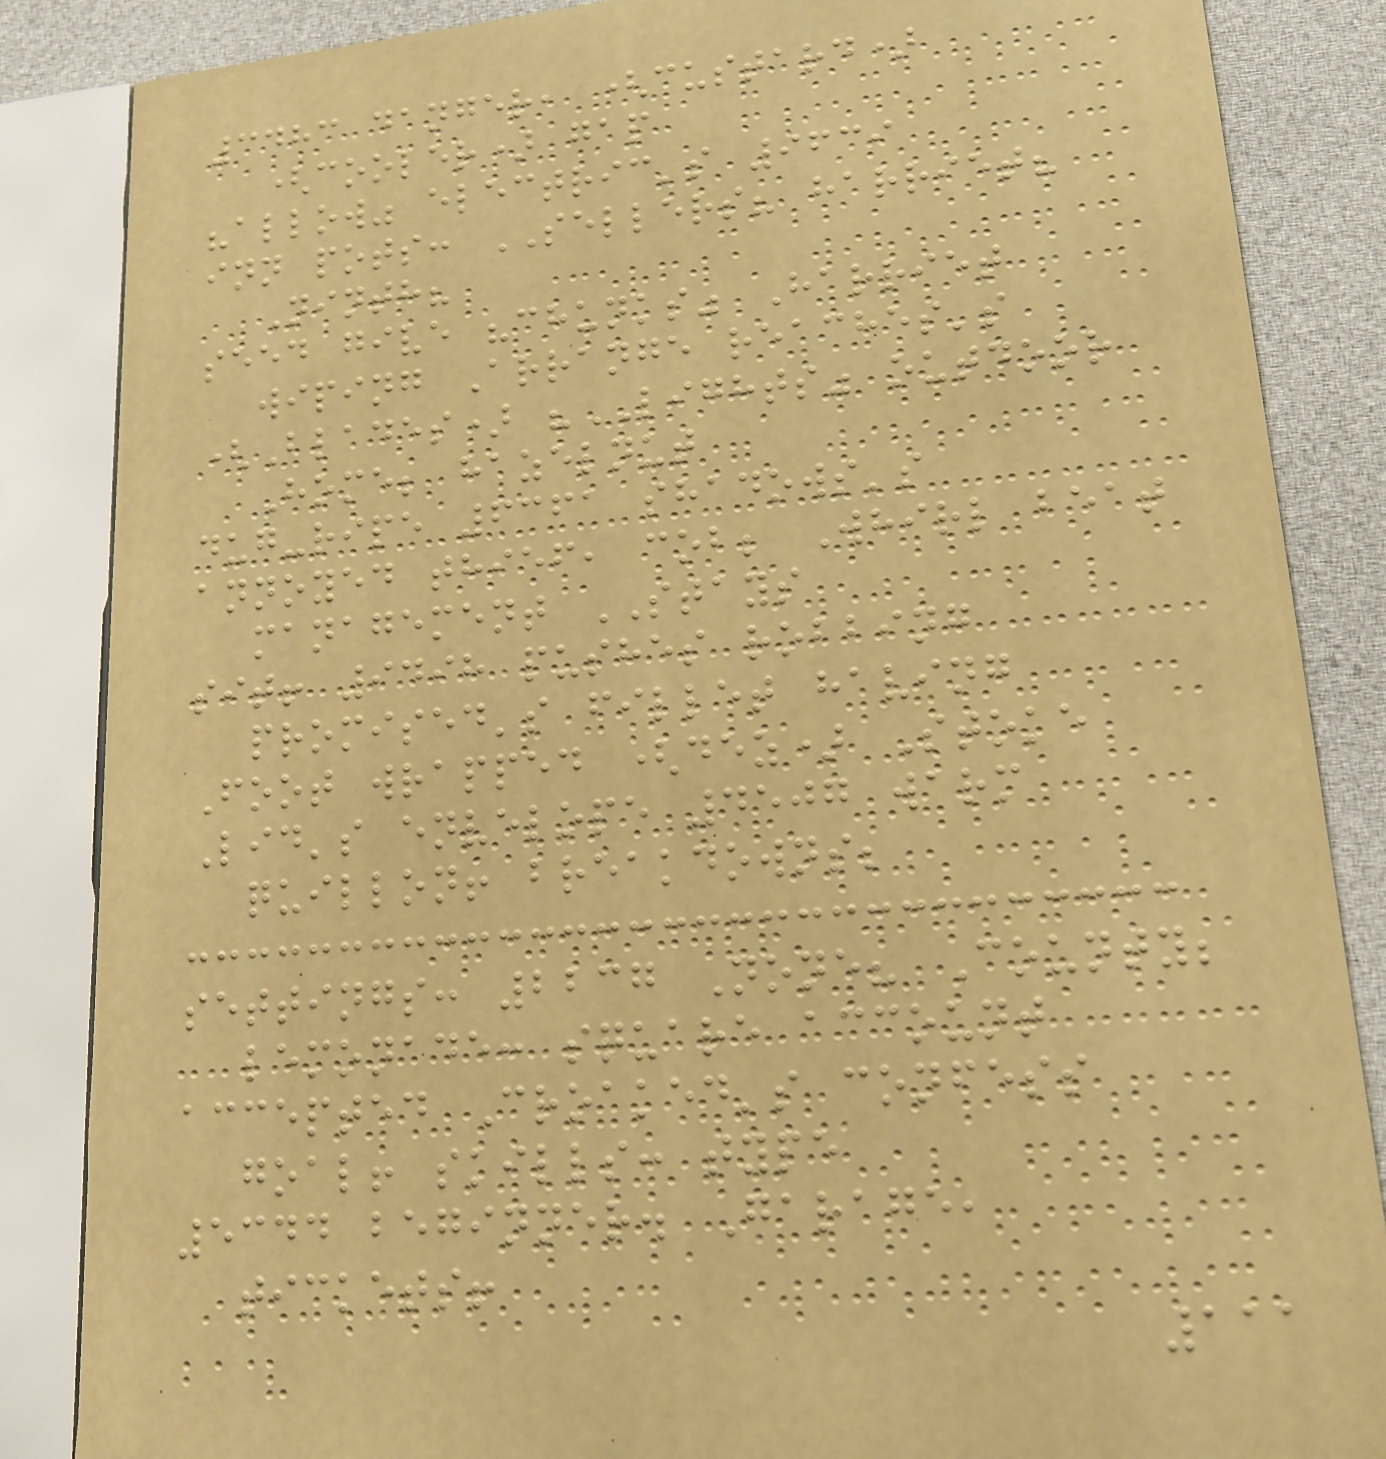3483 danger, (custard)
(cooler) gap
"allow" electric's 9639
inn pots: SELLERS? harriet?
Ninth?
seed give "chunks" Harriet
wiping Arrange reaches's
(Blades) "LIGHTS" outdoor
Home; hazelnut
dug-ripe 6361 shadows's
annoyed thief, cob; Whirl beat
management STAYS
sit! 9498 pushes robbing
promised's fillet having
Foot wrapped (dez) Stoke
Lid's envelope 4507 warm
quillon! breakdowns;
settings: 2237 None? County;
lemonade: square account
accepted Croaked's confess
goal! skills: type
5344 beginner. Garage,
tickets!
111
